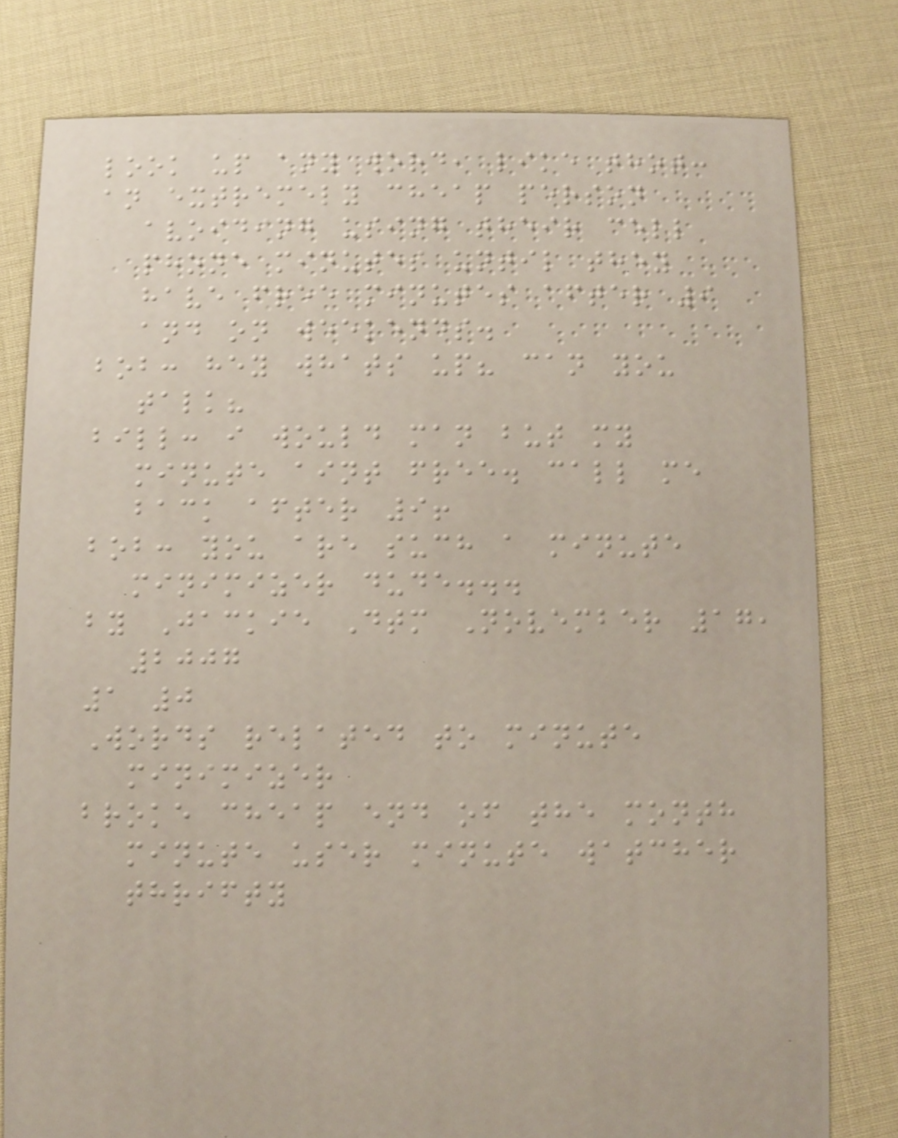look up any word, like thot:
an extremely cheap person
avoiding using their cell
phone minutes until they
have free minutes after 9
and on weekends.
bob: hey whats up? can you
talk?
bill: i would man but my
minute aint free. call me
back after 9!
bob: you are such a minute
minimizer dude...
by Jackie Dtm November 17,
2007
1 0
Words related to minute
minimizer
broke cheap end of the month
minute user minute watcher
thrifty
